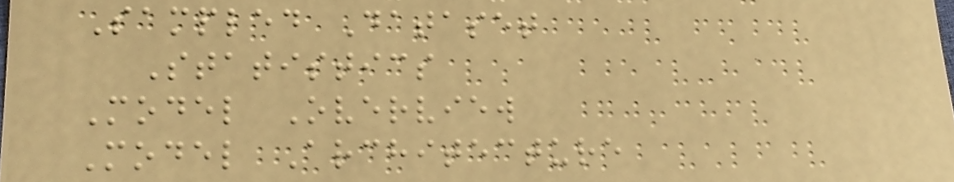Sampled Dataset
Statistics
Model Overview
Model Architecture
